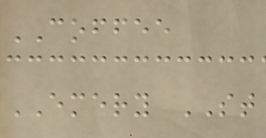COFFEE
EMERY ST
